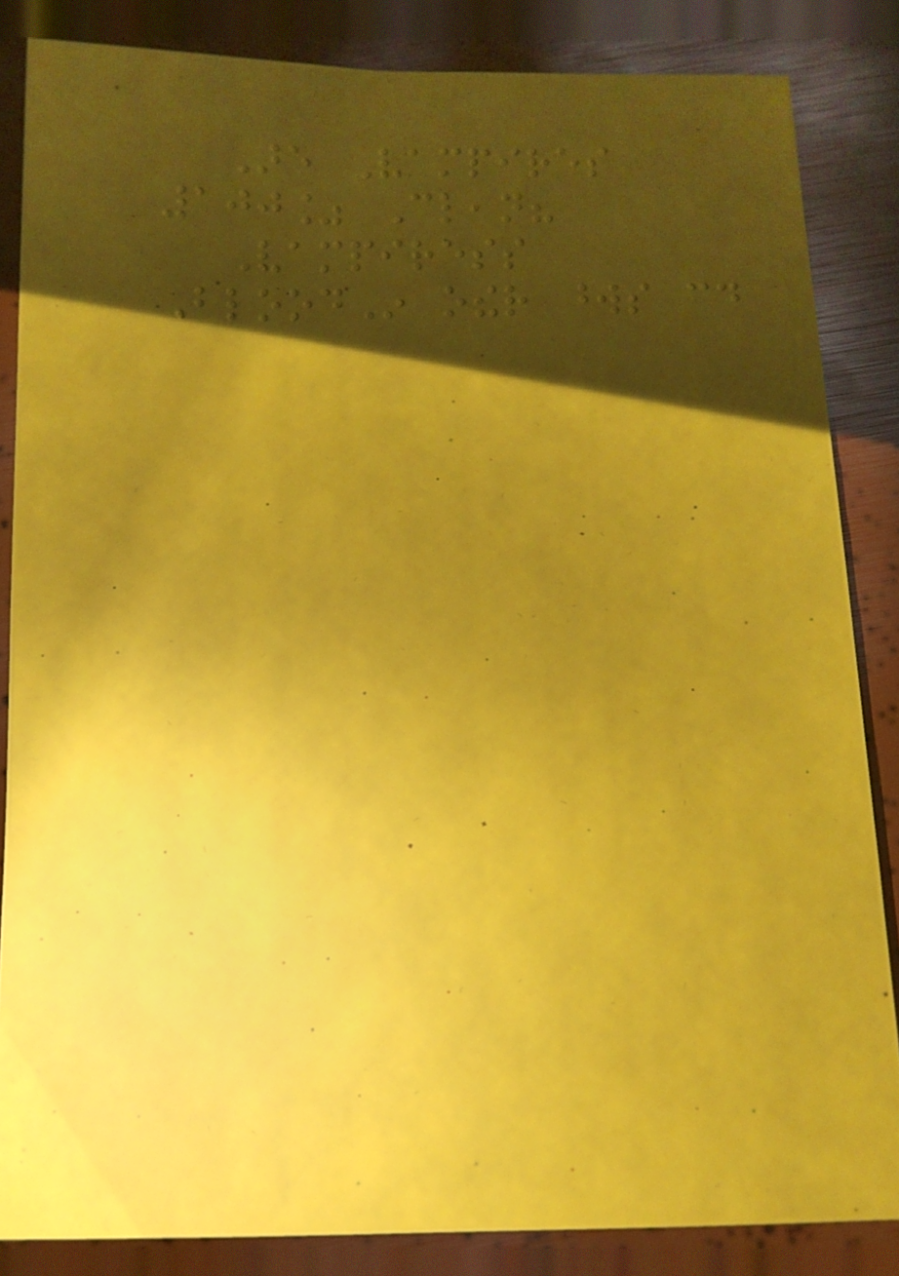Are Vampires
100% Clean?
Vampiress
BloodIn other words could
